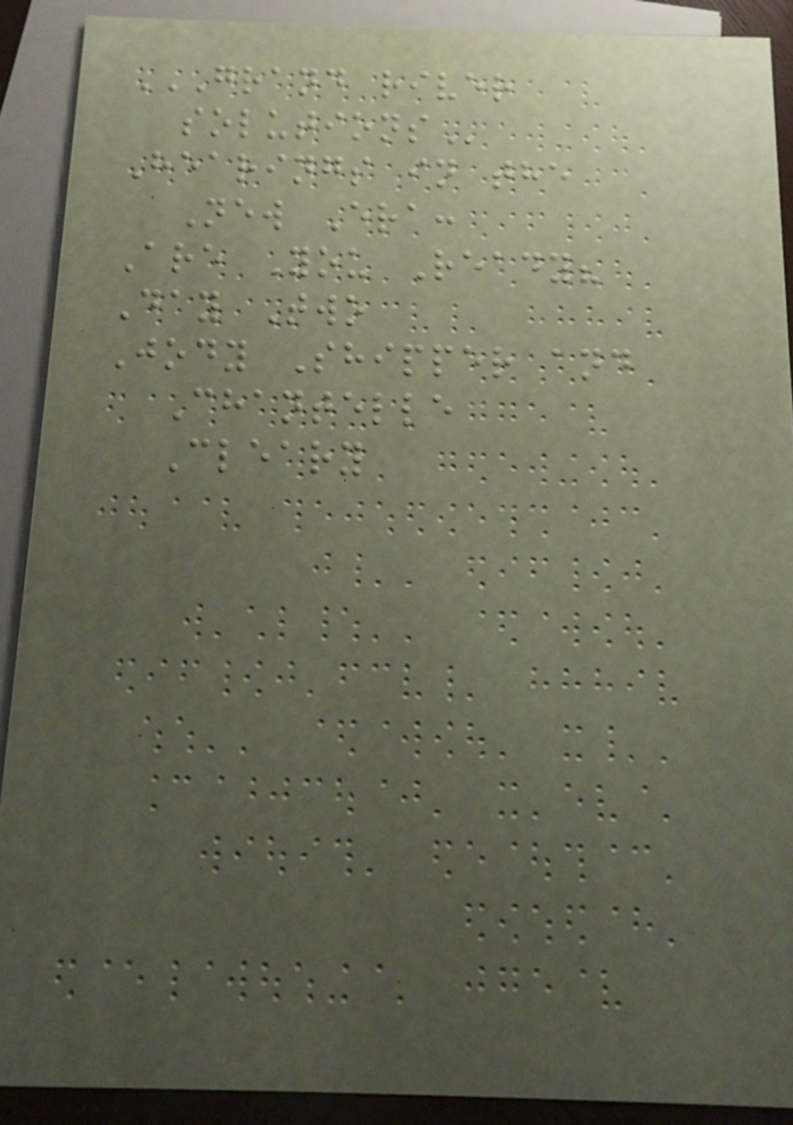GRAND RIVER
SOLUTIONS
Hearings in the
New Era:
Are You Ready?
Day Two
Jody Shipper and
Chantelle
Cleary
